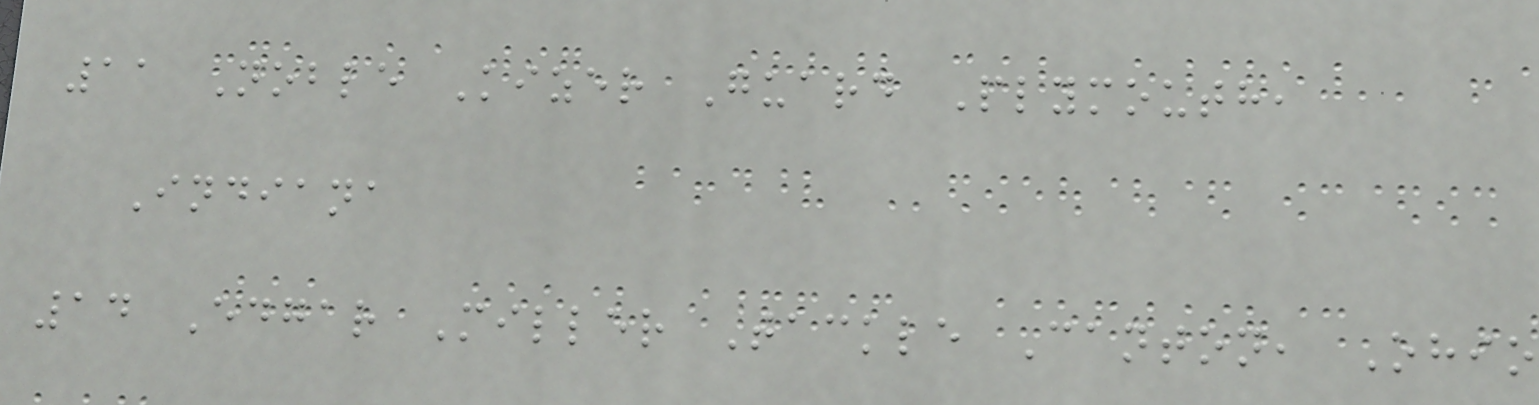11 Noble Kizer Guard Plymouth,
Indiana
14 Edgar Miller Tackle Canton, Ohio
